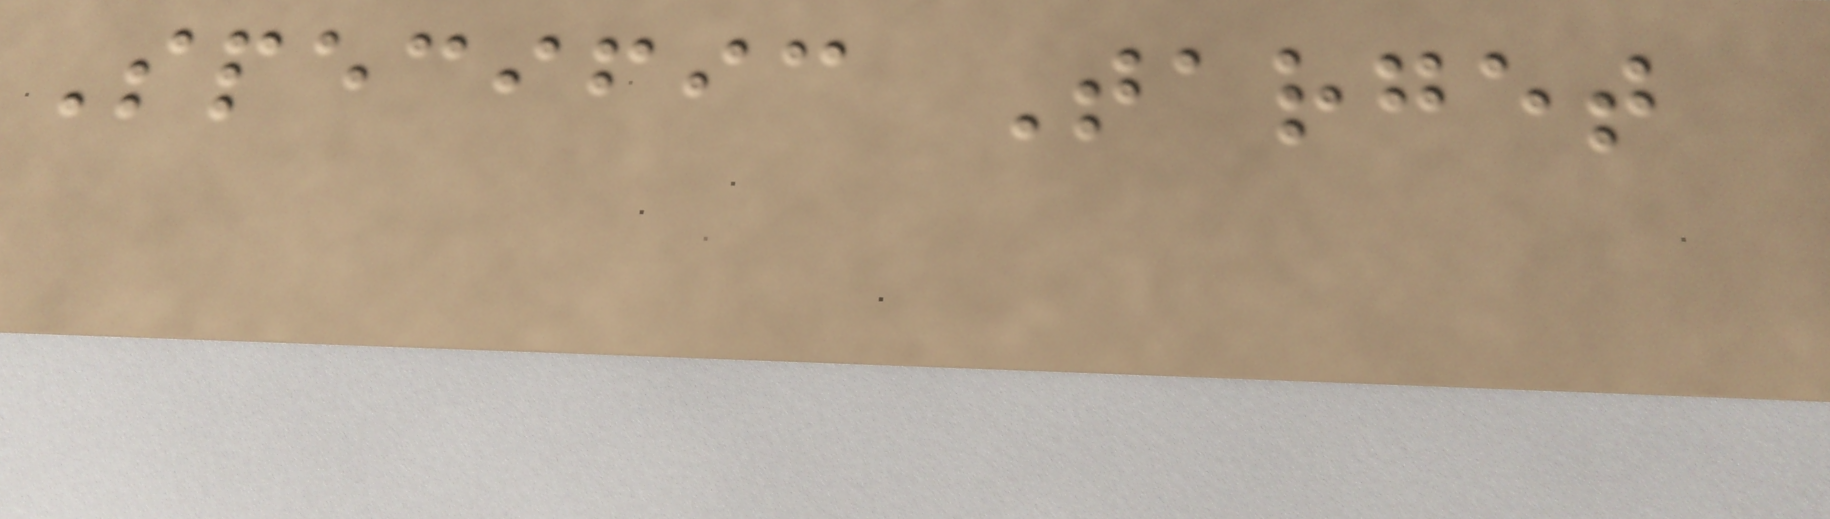Specific Target
